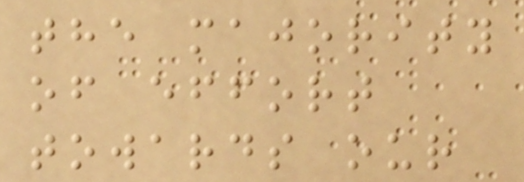the majority
of effort
towards our
